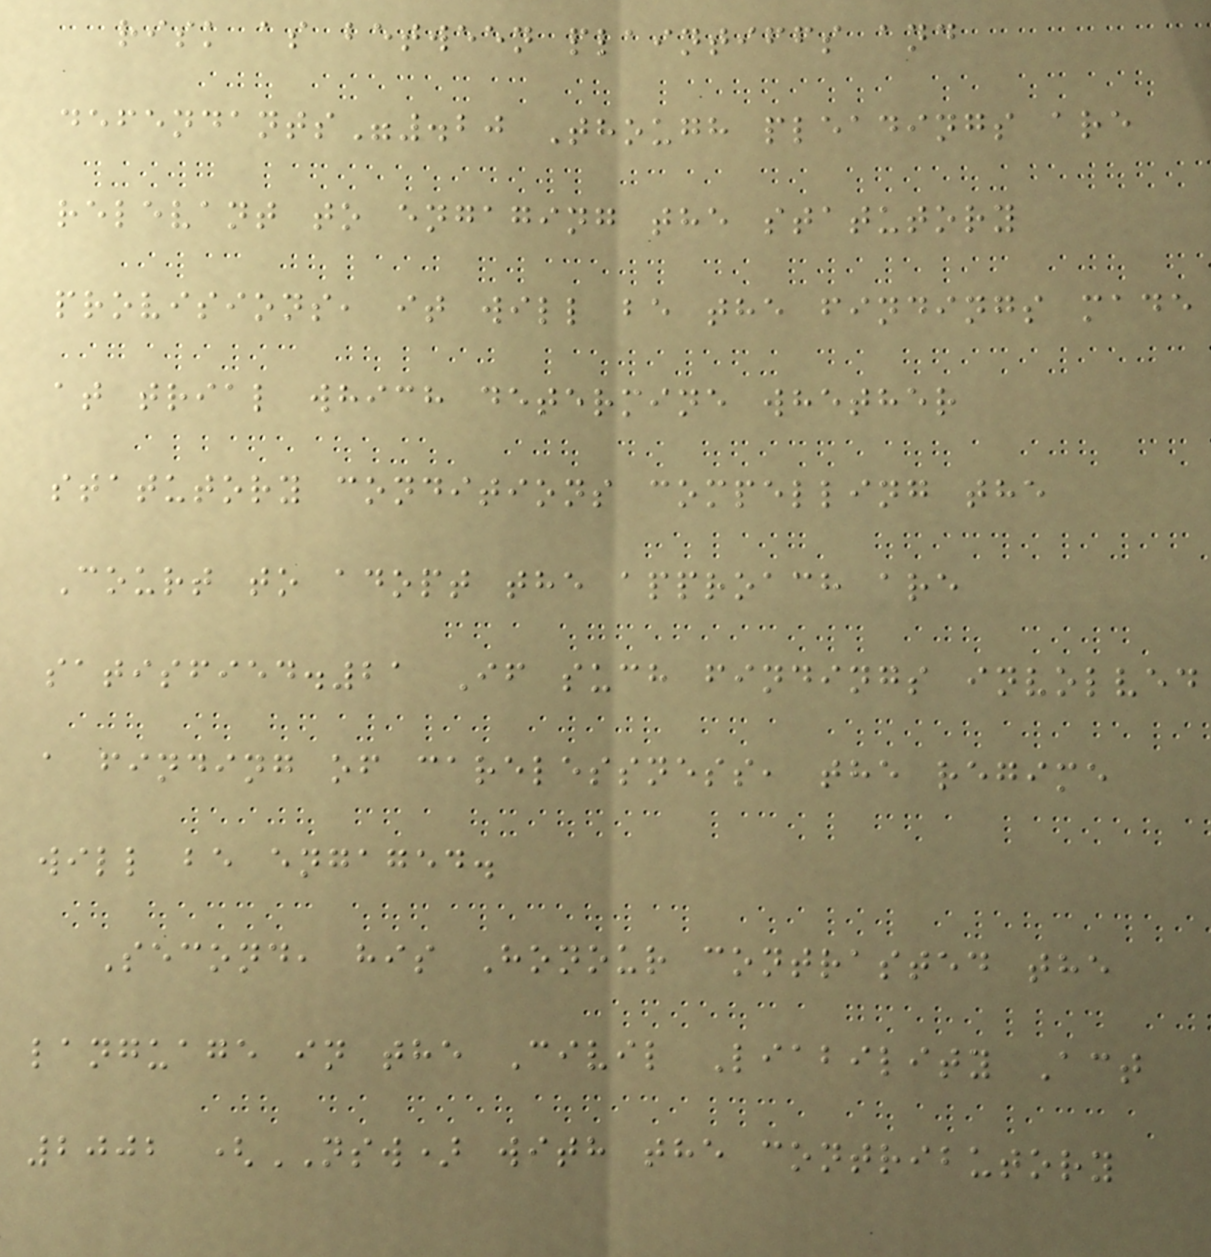risk as between plaintiffs and
defendants".20 Though pleadings are
relevant to engaging the statutory
provisions, it will be the findings made
at trial which determine whether
statutory conditions compelling the
Court to adopt the approach are
satisfied.21 If such findings involved
a finding of carelessness, the regime
will be engaged.
Second, his Honour contrasted the
language in the Civil Liability Act
2002 (NSW) with the contributory
